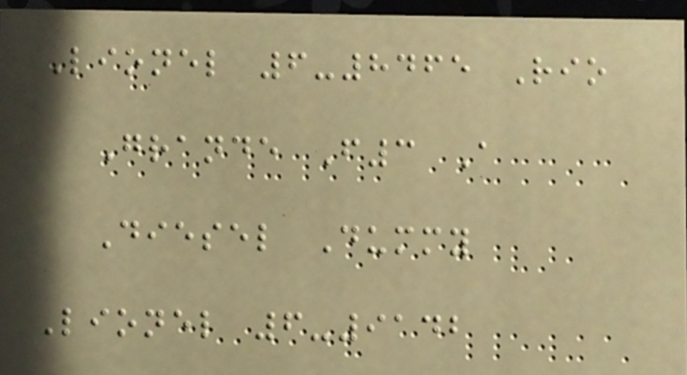Lionel 6-8465 Rio
Grande F3 A
Diesel Dummy
Lionel 6-9142
